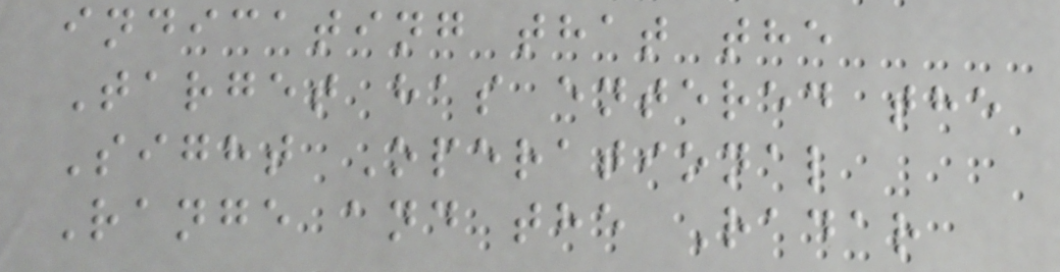indicating that the
Target has entered the
Sight Operational
Range and the Radar
